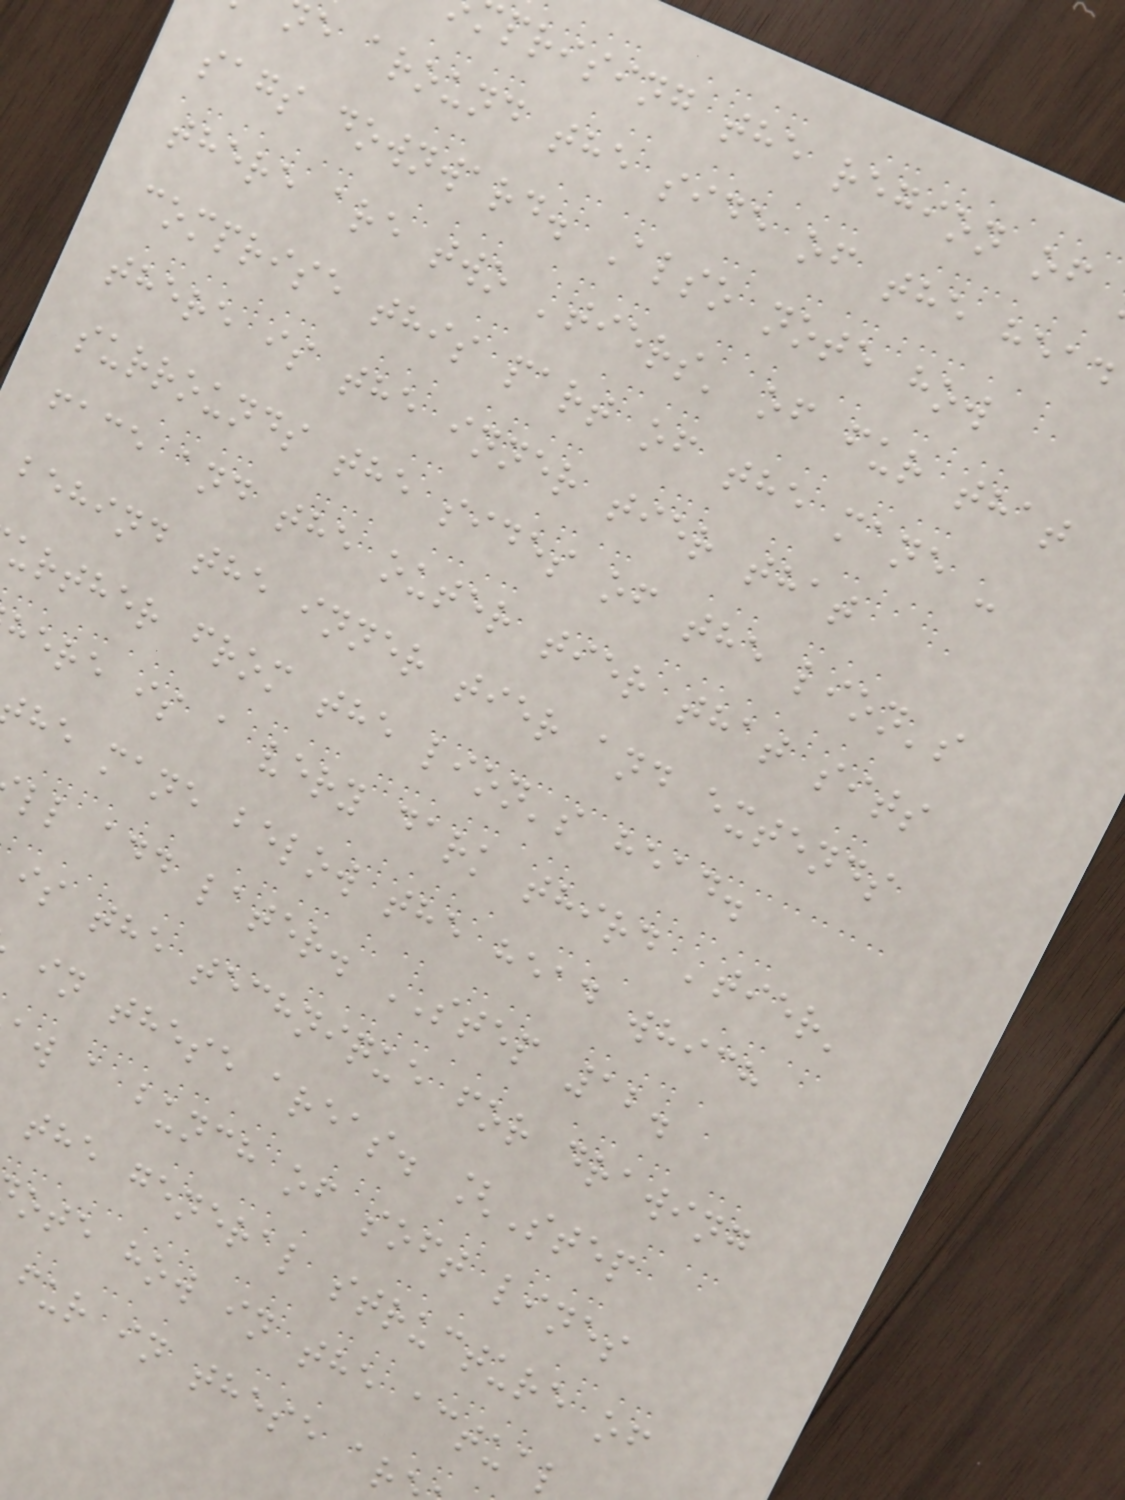prising the region of
e around the side of the head
sags downward. Also note how
there are two 'tiers' of fur that
comprise this part of the mane -
there is the inner tier that
surrounds the sides of the lion's
face and the outer tier that sits
behind the inner tier and extends
urther from the lion's head.
here is a very dark third 'tier'
he mane below the head which
ll add later. STEP 12.
is the technique for drawing
in these areas. [Step
aw a bunch of soft lines
the general structure of
ote how in the actua
fur in these ar
